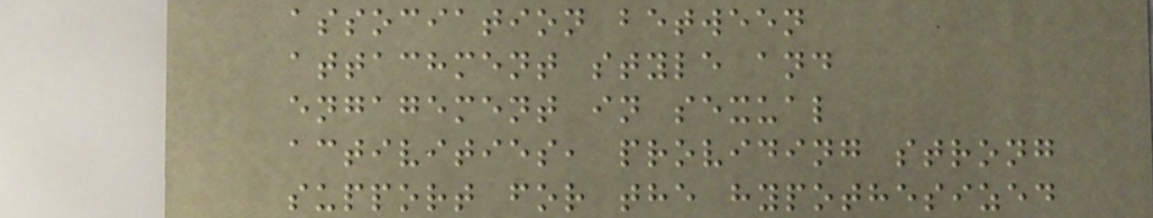association between
attachment style and
engagement in sexual
activities, providing strong
support for the hypothesized
